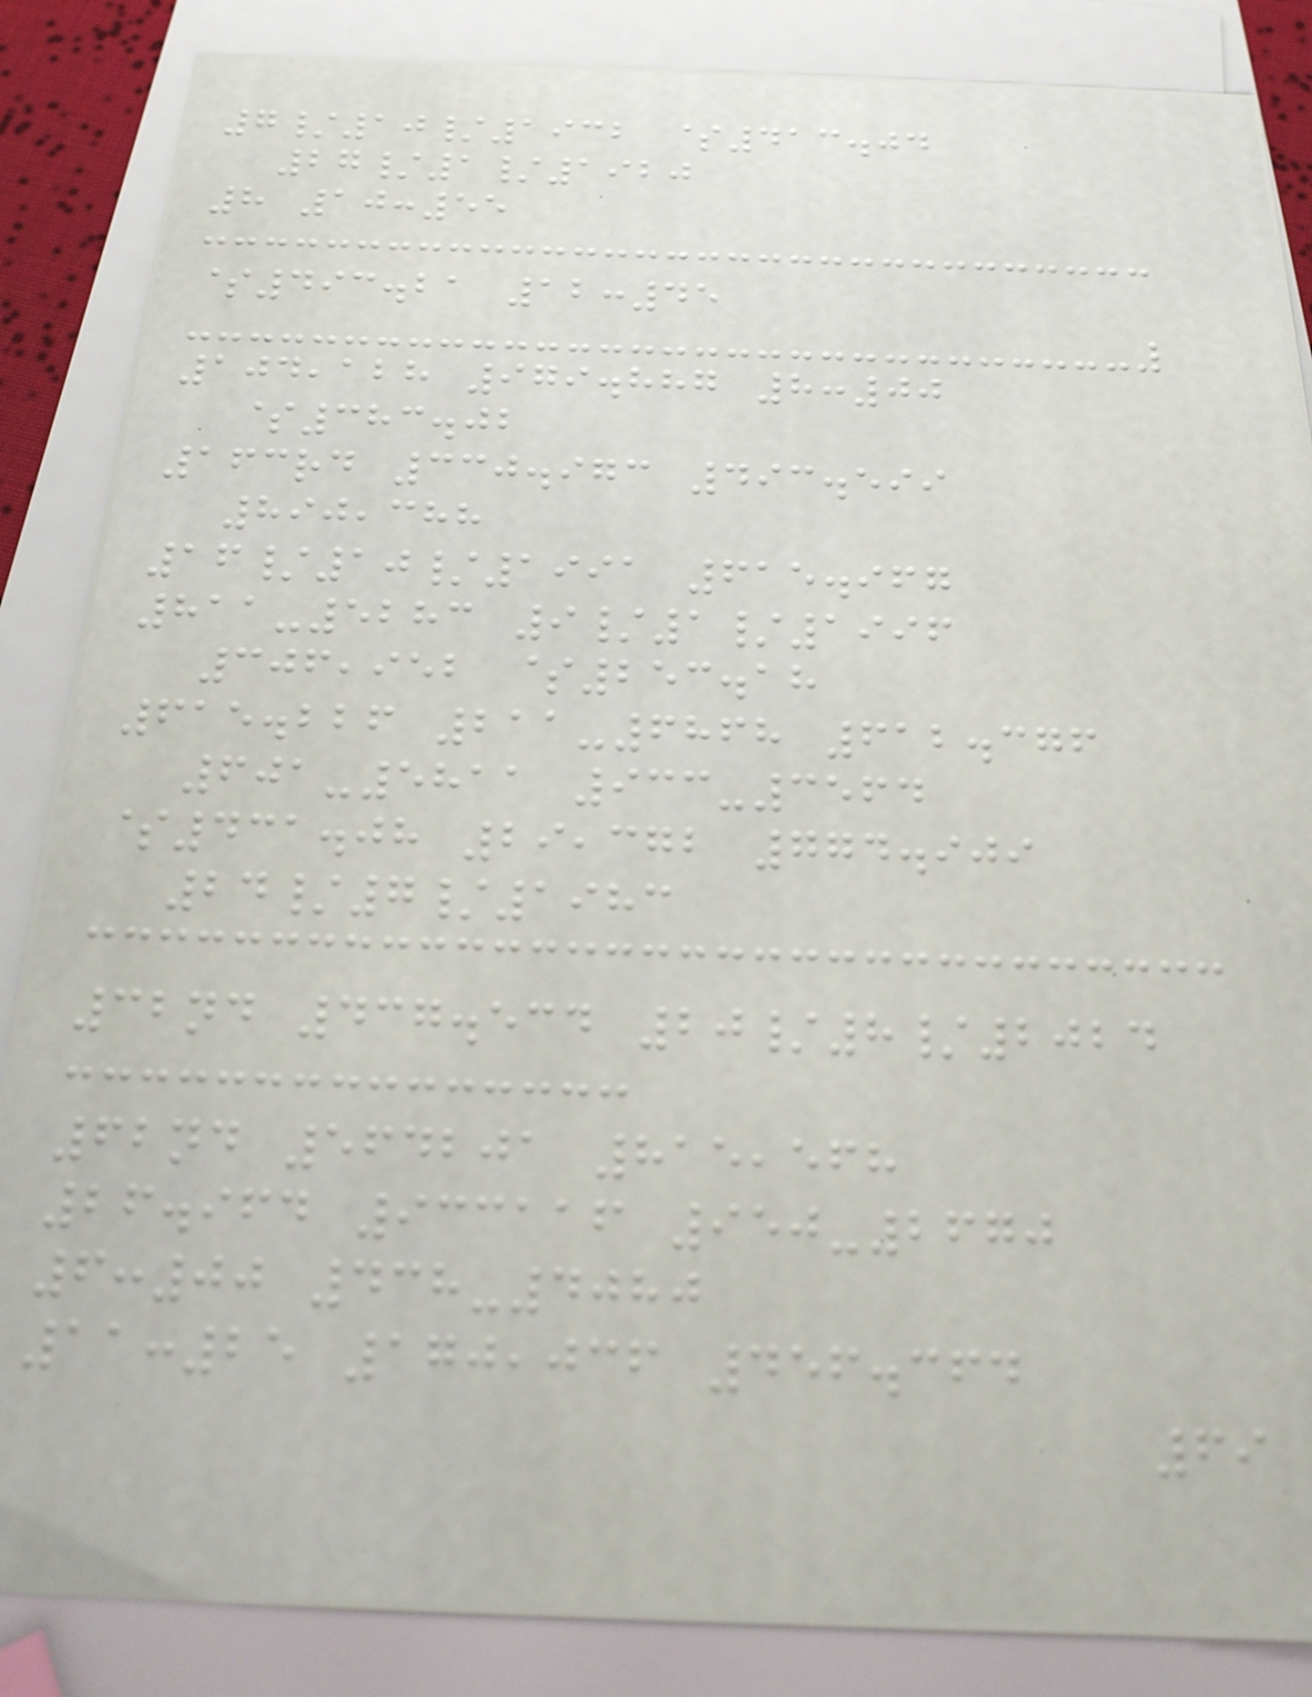7/10/1932 $413.04
27/1/1920
8 10:55
$493.21 12:45
104,128 979.887 8:00
$383.02
163rd 330.973 493.599
890,388
16/10/1991 615.967
811-5283 9/1/1996
306,952 $253.18
615.226 211-6868 612.376
601-5811 933-3564
$431.08 29,372 774.909
24/7/1983
32nd 437.534 20/8/2024
62nd 564201 815,568
26.964 933116 950-2670
6:00 438-4080
11:25 170,036 456.364
69
